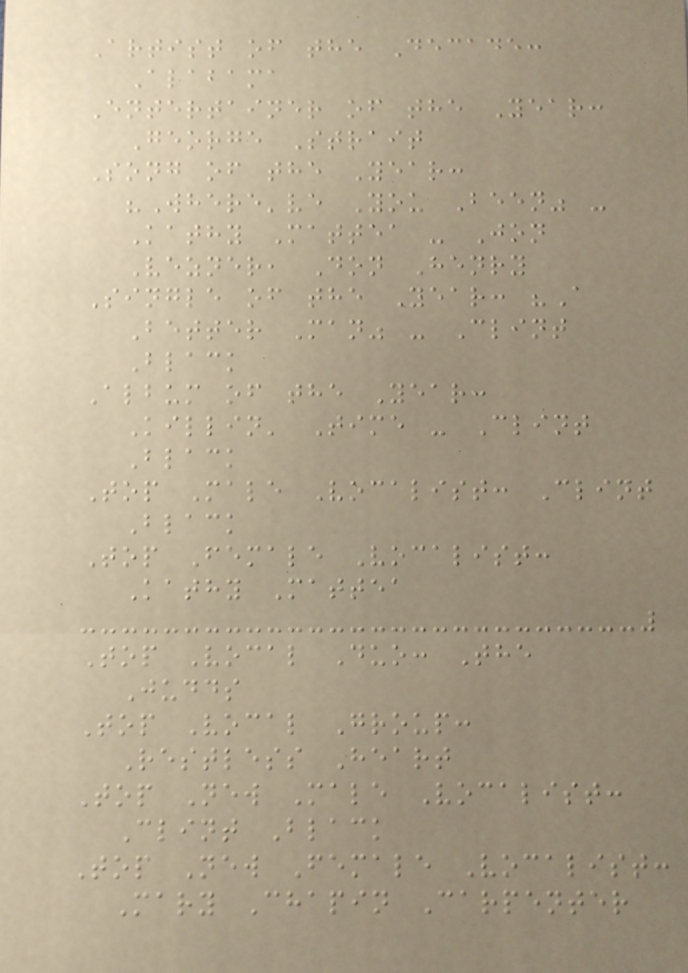Artist of the Decade:
Alabama
Entertainer of the Year:
George Strait
Song of the Year:
"Where've You Been" -
Kathy Mattea - Jon
Vezner, Don Henry
Single of the Year: "A
Better Man" - Clint
Black
Album of the Year:
Killin' Time - Clint
Black
Top Male Vocalist: Clint
Black
Top Female Vocalist:
Kathy Mattea
Top Vocal Duo: The
Judds
Top Vocal Group:
Restless Heart
Top New Male Vocalist:
Clint Black
Top New Female Vocalist:
Mary Chapin Carpenter
